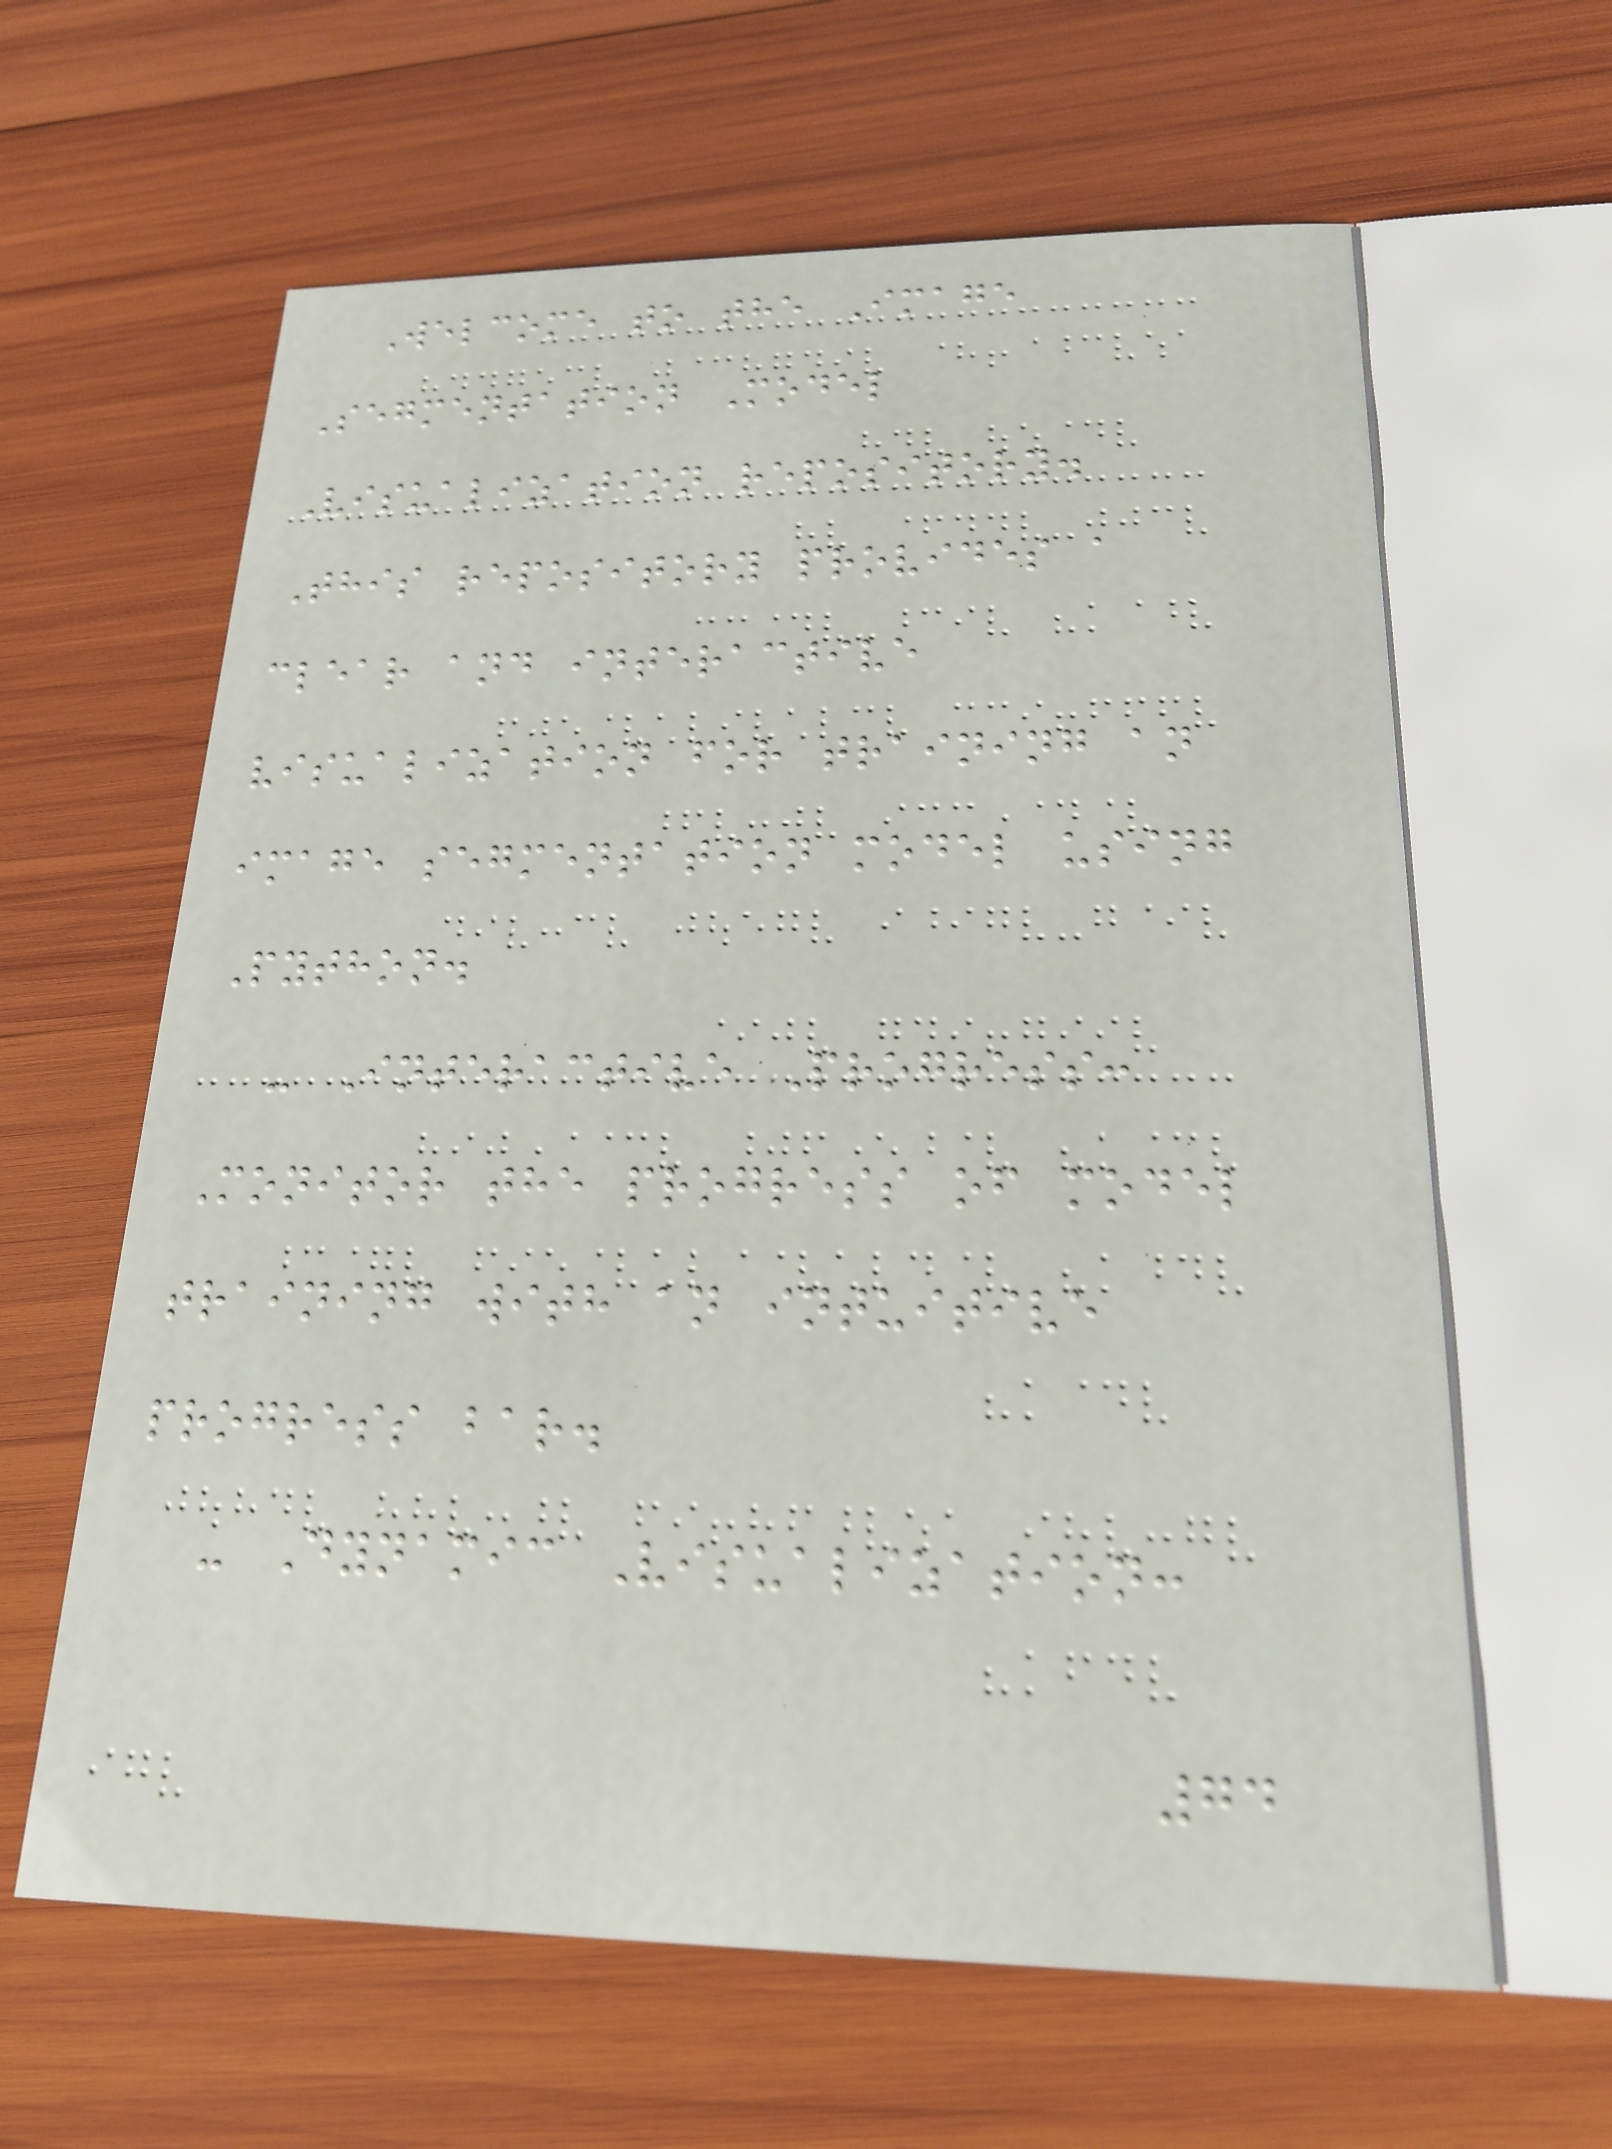Welcome to the Image
Segmentation Model
Visualization repository.
This repository provides a
clear and interactive
visualization for training an
image segmentation model using
Python.
- Interactive Progress:
Monitor the progress of model
training with an intuitive
progress bar.
- Dynamic Visualization:
74
